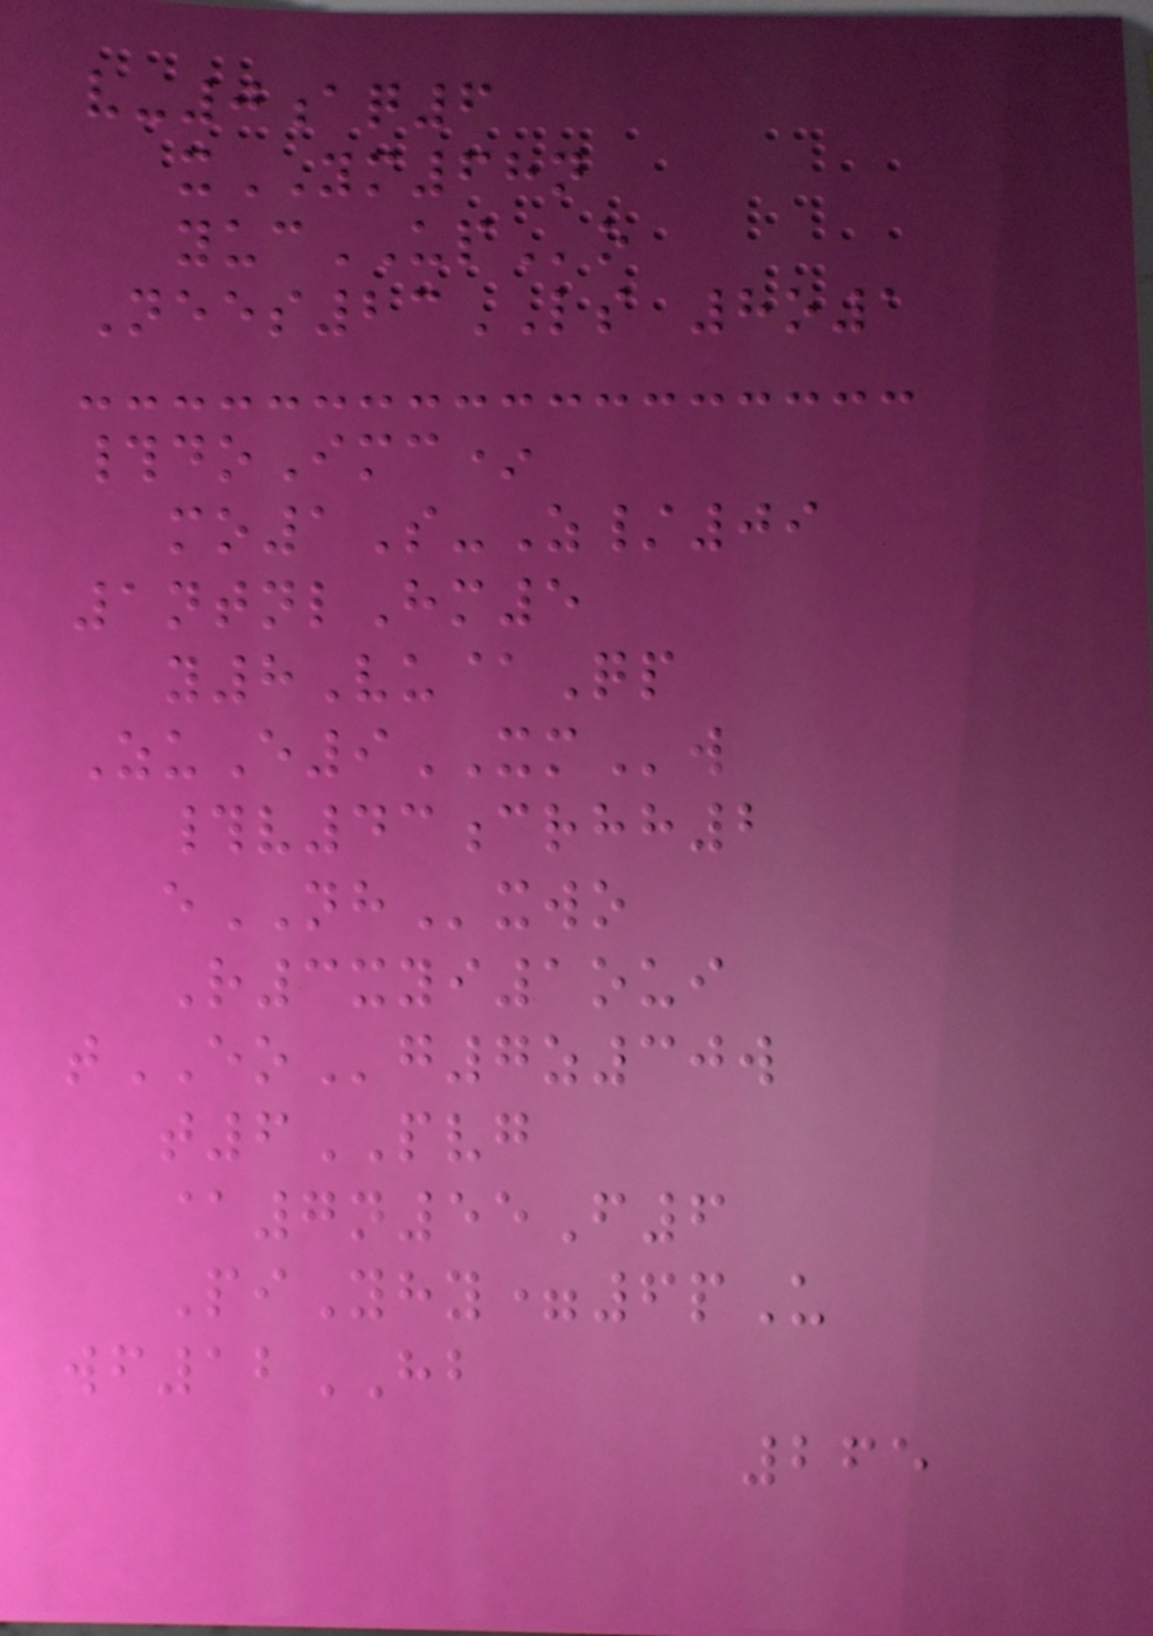v-0aq6
xYM68n
yucUPo
Nees23LS 8o1
#doImc*
mo1S-Z/09
1ntnlHm5
y8Vu@Qp
ZuE9XMw
#v43crhh2
eNHxwo
R3xyi1oui
tEOg7z30w
t6PVG
@7n55F6
PiYhy=6pU
wf12HB
265
